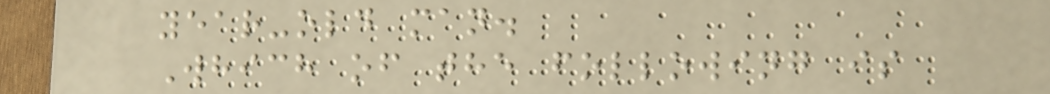year-old man.
Which of the following is
